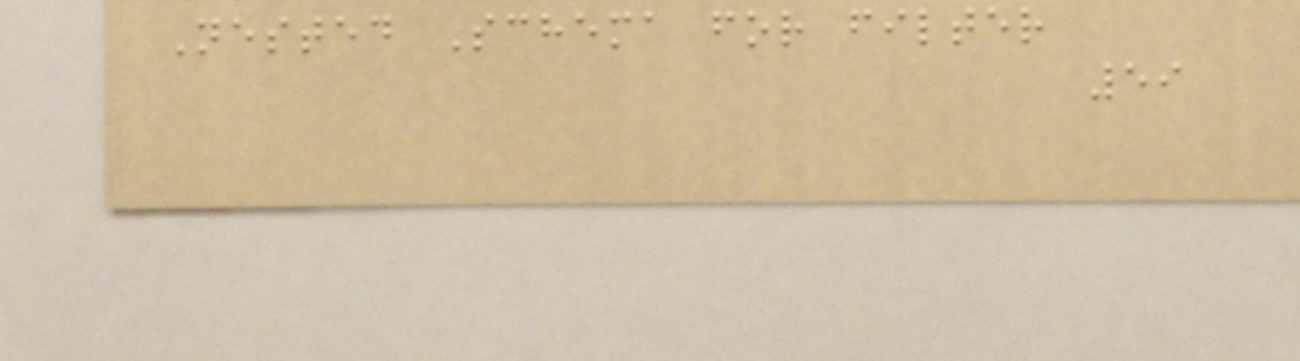Nested Schema for filter
59
